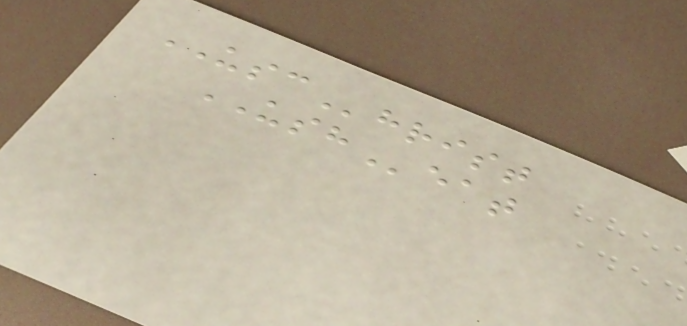USChrist
USHeat
